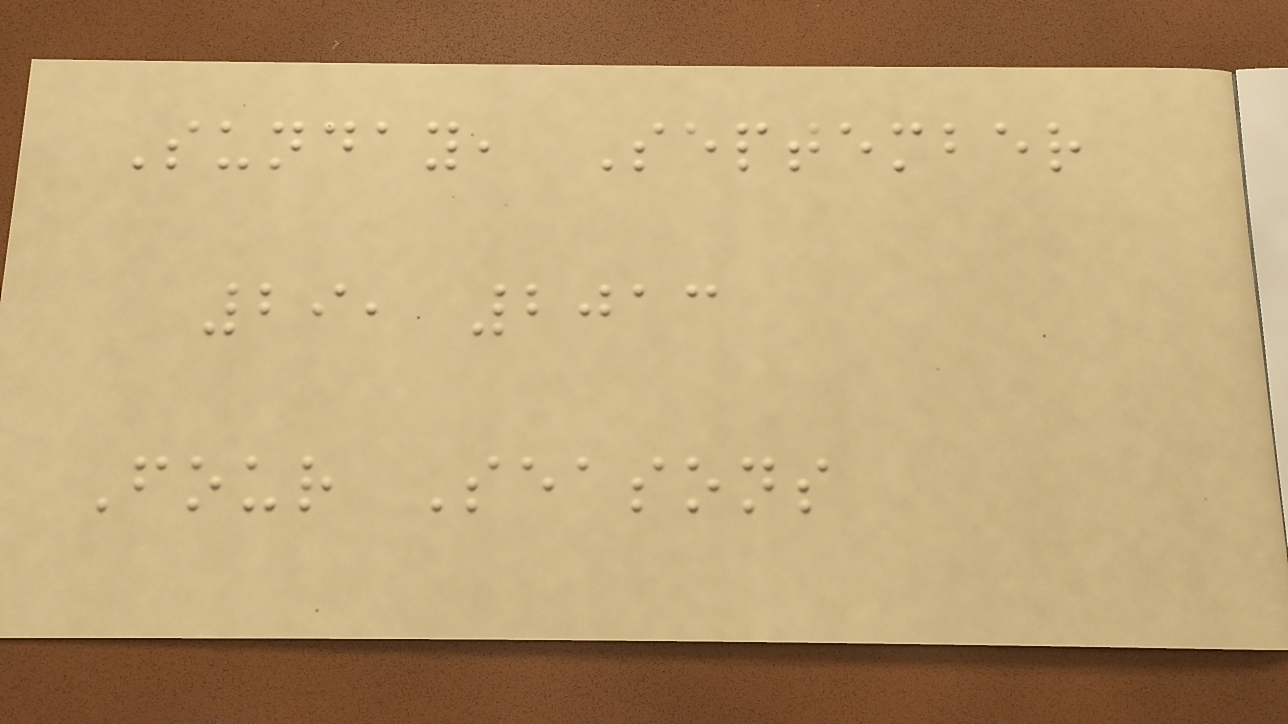Sunday, September
29, 2013
Four Seasons
